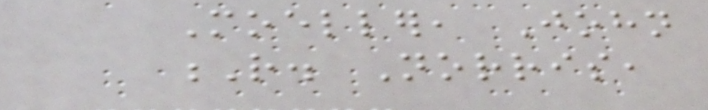Moeller, John
R. Norris,
